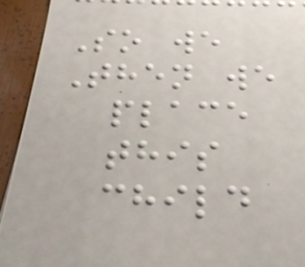So we
Then we
place
this
child
